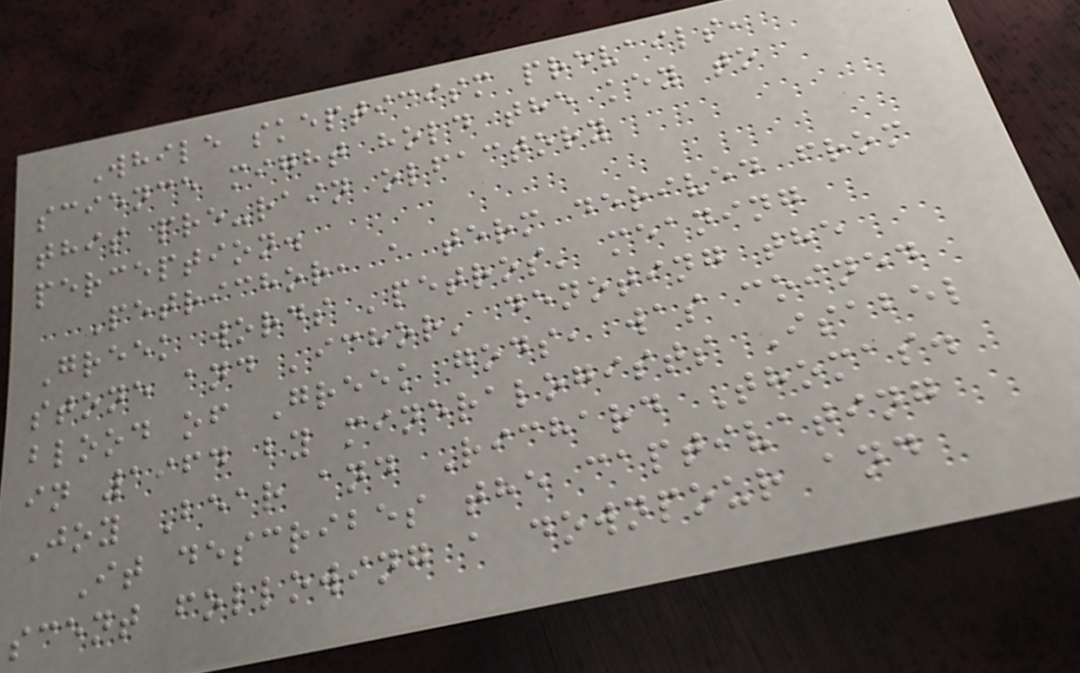While skepticism prevails,
science might hold the key to
this pre-rain olfactory
perception.
Petrichor, a term derived from
Greek words 'petros' meaning
stone and 'ichor' denoting the
blood of Greek gods, was coined
in 1964 by mineralogists Isabel
Joy Bear and Richard Thomas.
It describes the captivating
scent following a downpour and
